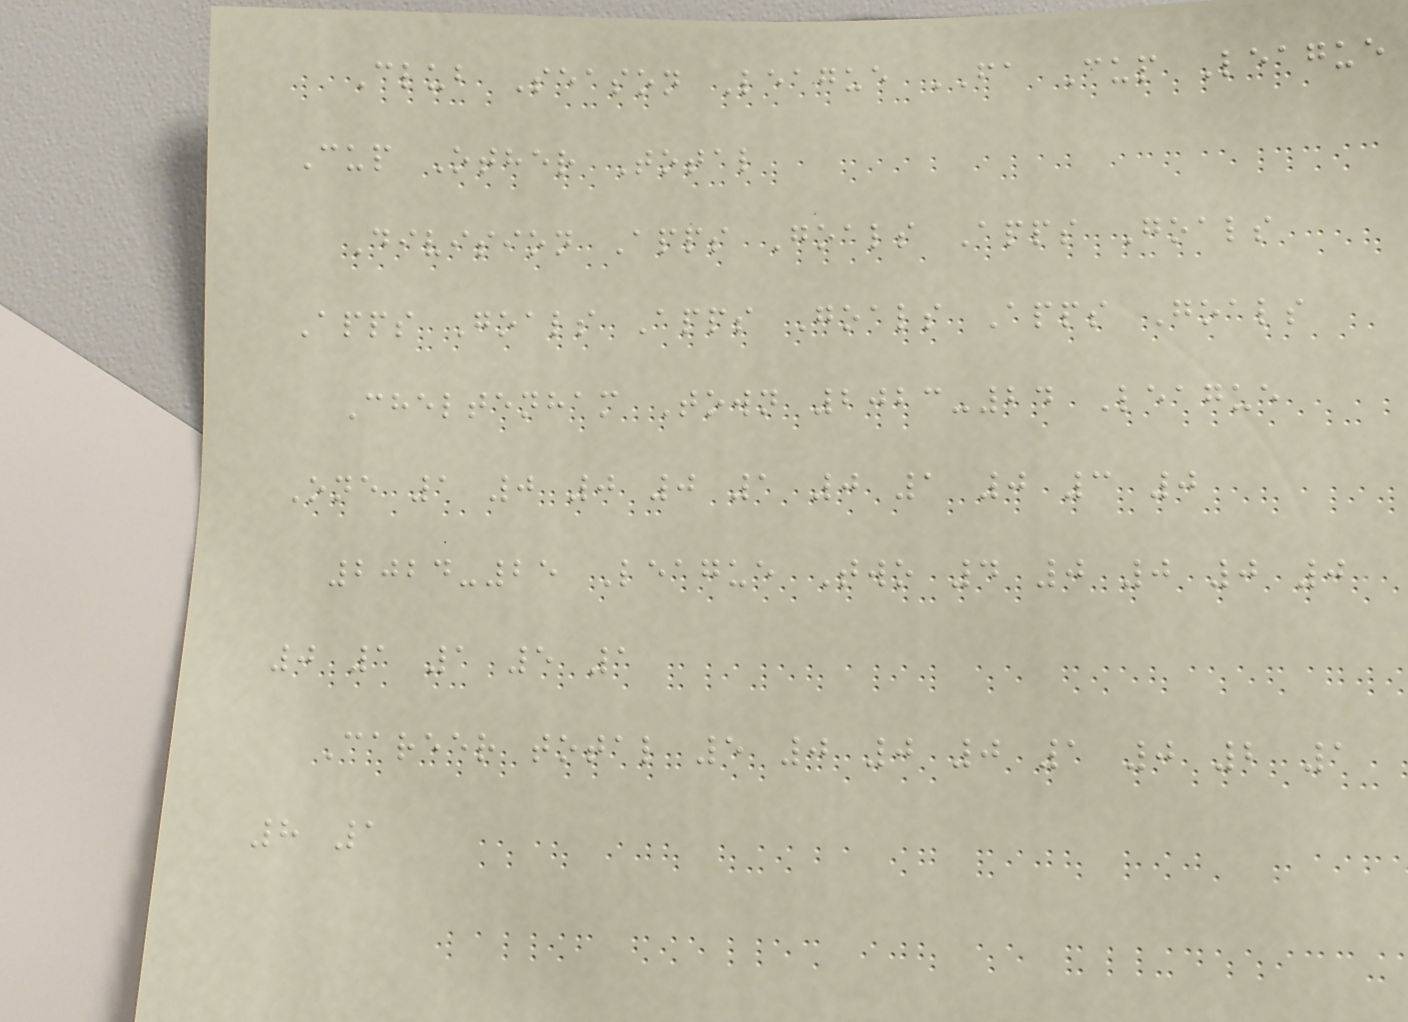Club Season League FA Cup League
Cup Other Total
Division Apps Goals Apps Goals
Apps Goals Apps Goals Apps Goals
Cheltenham Town 2023-24 League
One 1 0 0 0 1 0 1 0 3 0
2024-25 League Two 4 0 0 0 0
0 1 1 5 1
Career total 5 0 0 0 1 0 2 1
8 1
